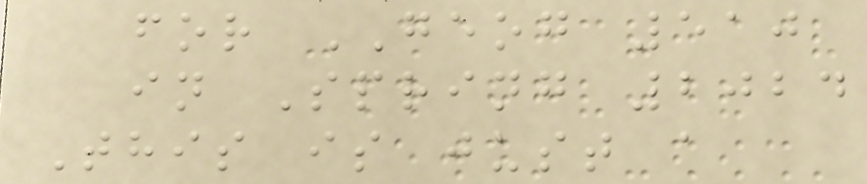for GEOG 510
in Spring 2024
This is just a
